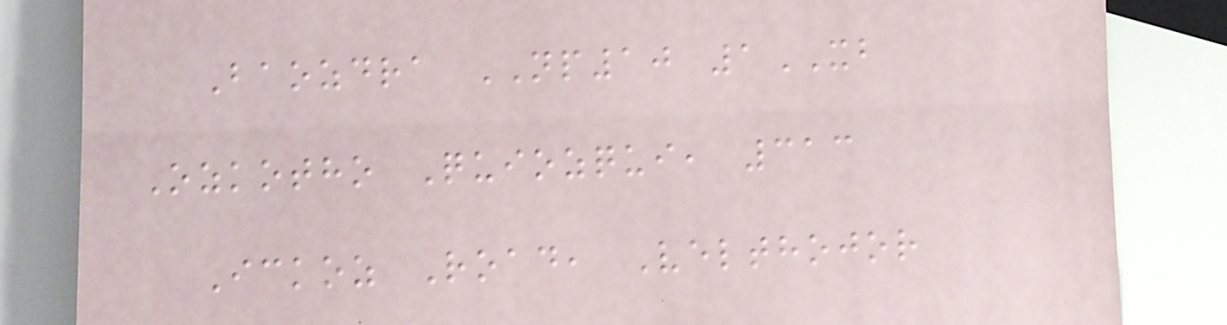Baozdra NP10 1XB
Ozkotho Quiozqui, 313
Ickoz Road, Velthojor
